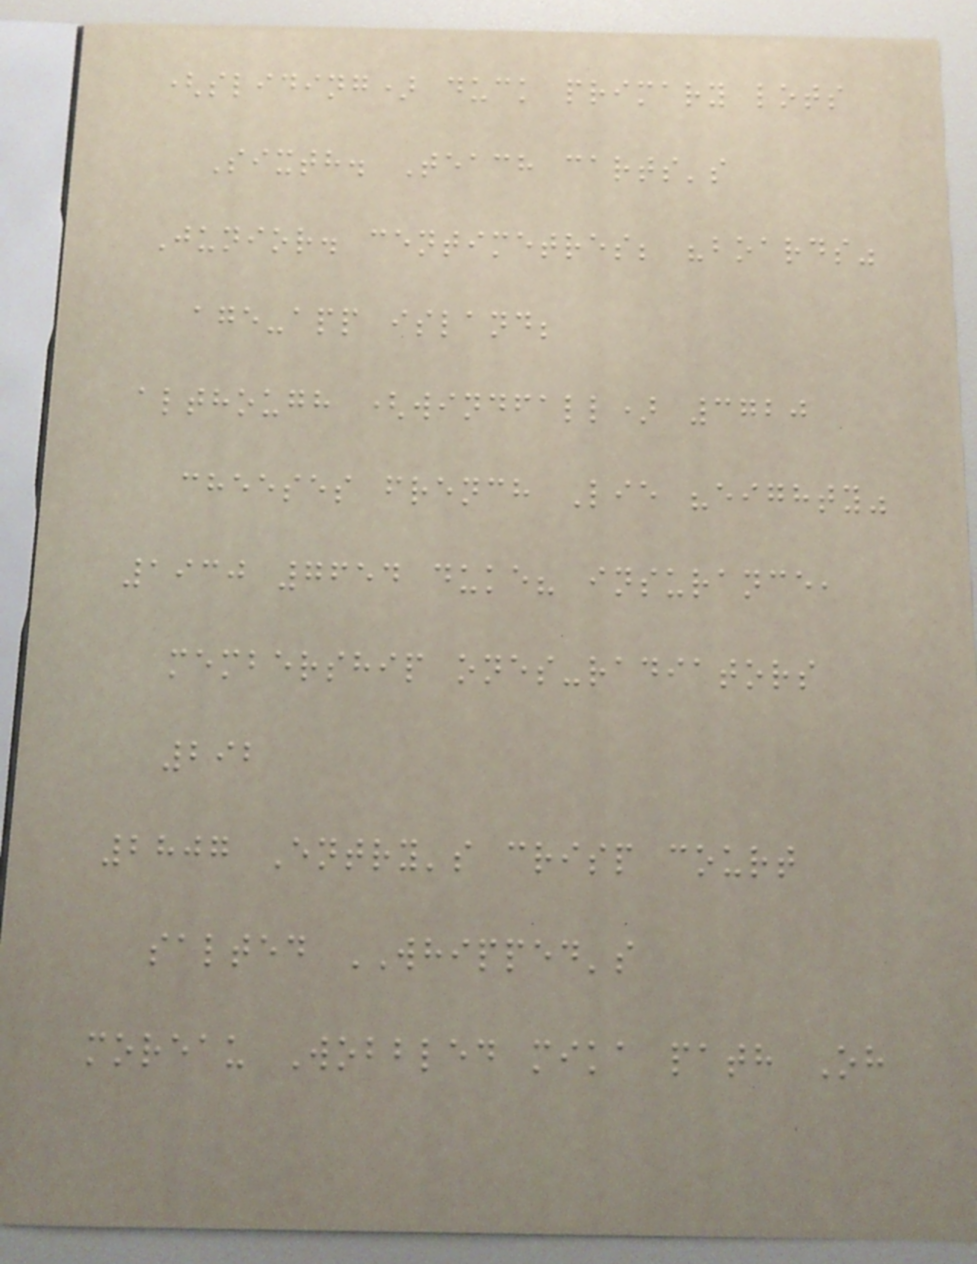(sliding) duck primary lots
Sixth. Teach carts's
Junior. centimetres; "boards"
age-app island;
although (windfall) 3720
cheeses french Lie "eighty"
1930 7654 duke? insurance,
membership ones-radiators
292
2807 Entry's crisp court
salted WHIPPED's
moreau Wobbled mika path Oh
